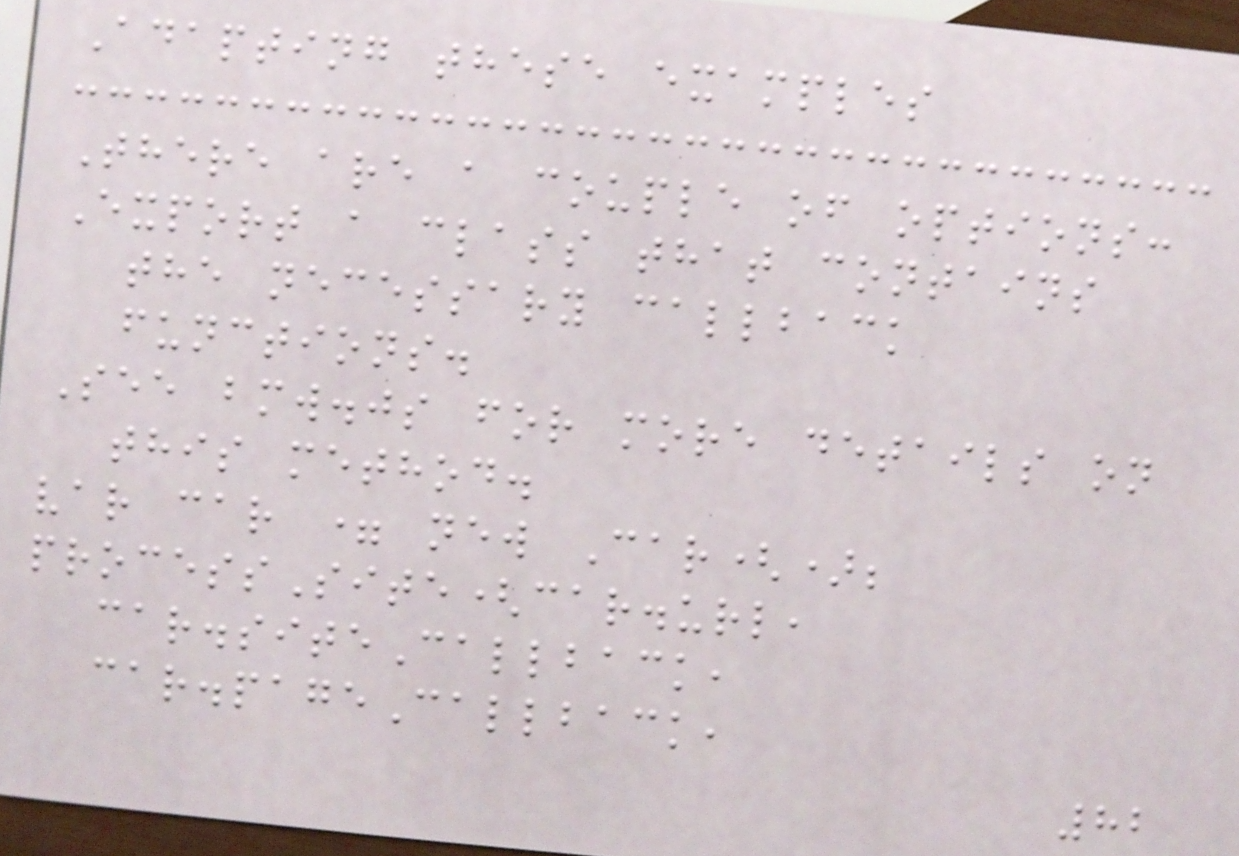Adapting these examples
There are a couple of options:
Export a class that contains
the necessary callback
functions.
See bmw.js for more details on
this method.
var car = new Car();
processSite(car.url,
car.siteCallback,
car.pageCallback,
82
